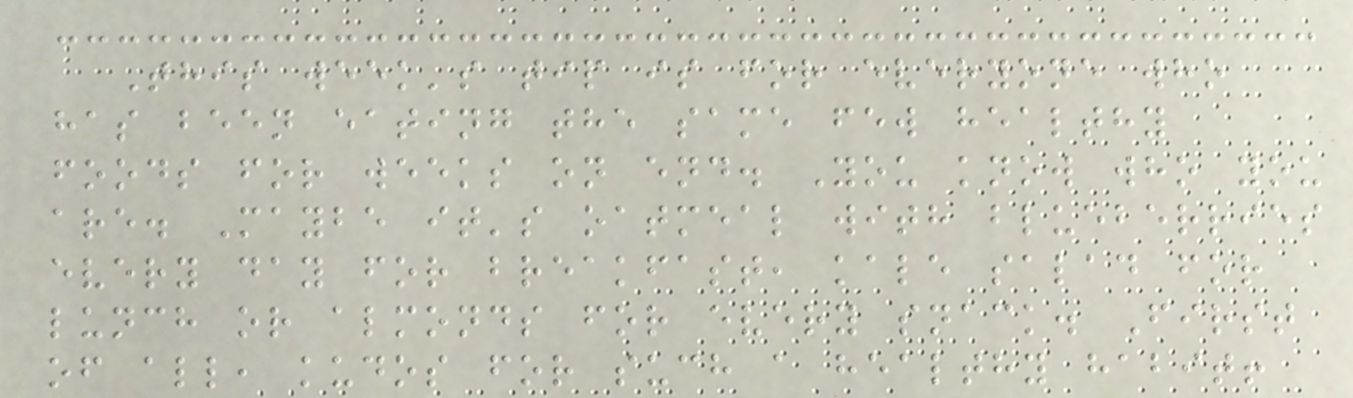This week's tip is for everyone who
has been eating the same few healthy
foods for weeks on end. You know who you
are. Maybe it's oatmeal with blueberries
every day for breakfast, kale salad for
lunch or almonds for every snack. First
of all, kudos for such a healthy habit!
